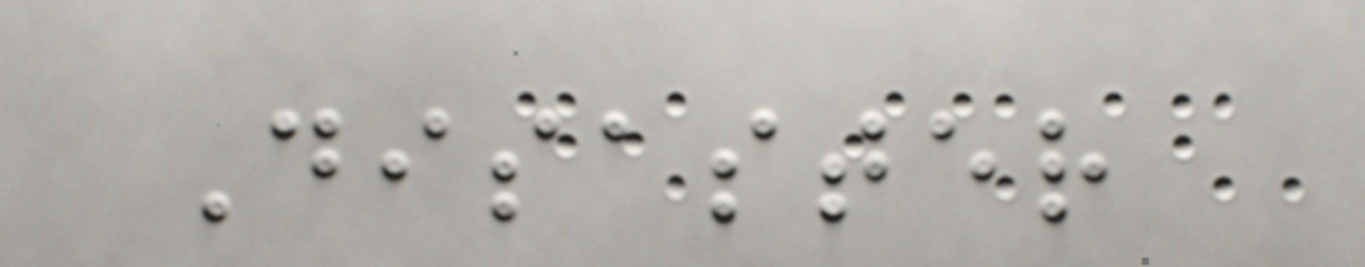Disaster
